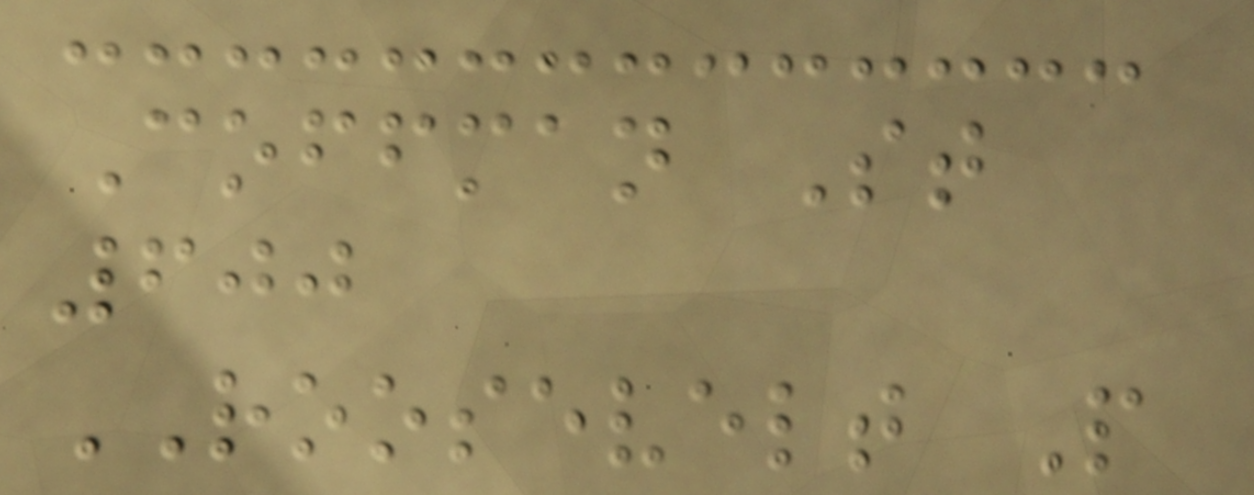Coffman St
600
ROOSEVELT P
